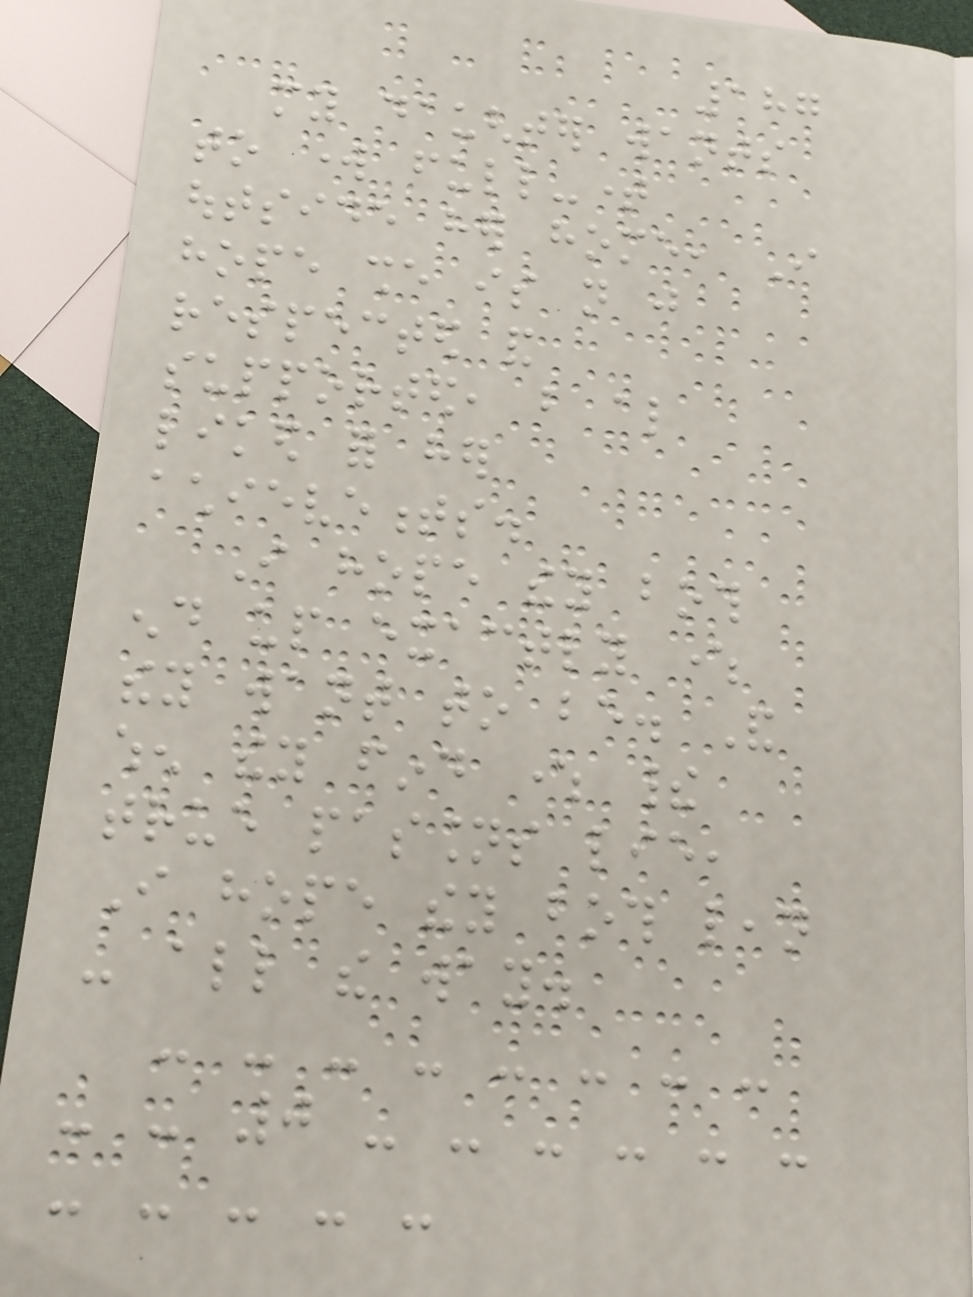187
my daughter wants
to work full-time
outside her home, I
hope she is not just
respected and
supported, but also
liked for her
achievements.
I hope they both
end up exactly where
they want to be. And
when they find where their
true passions lie,
I hope they both lean
- all the way.
- - - - - - - -
- - 0 - - - - - -
- - - - -
